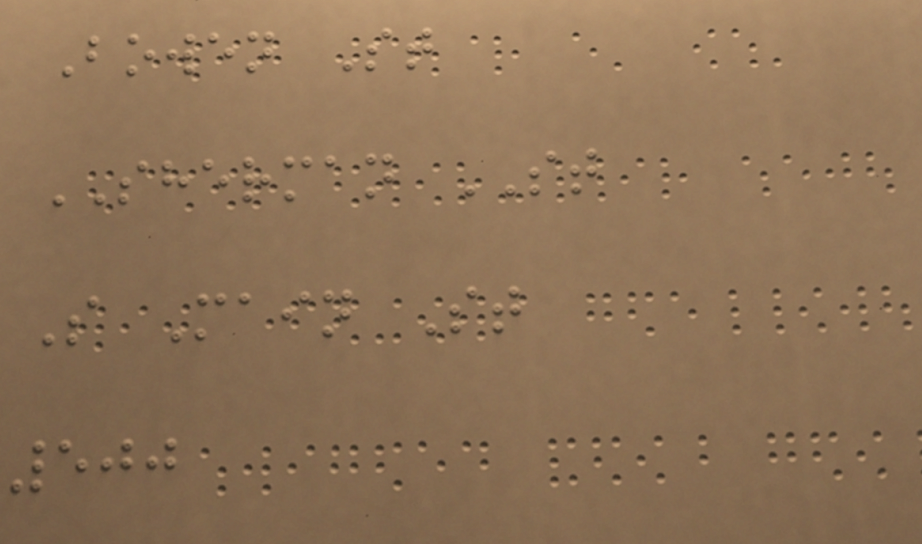Bowen St
SHERMAN ST
S Main St
500
